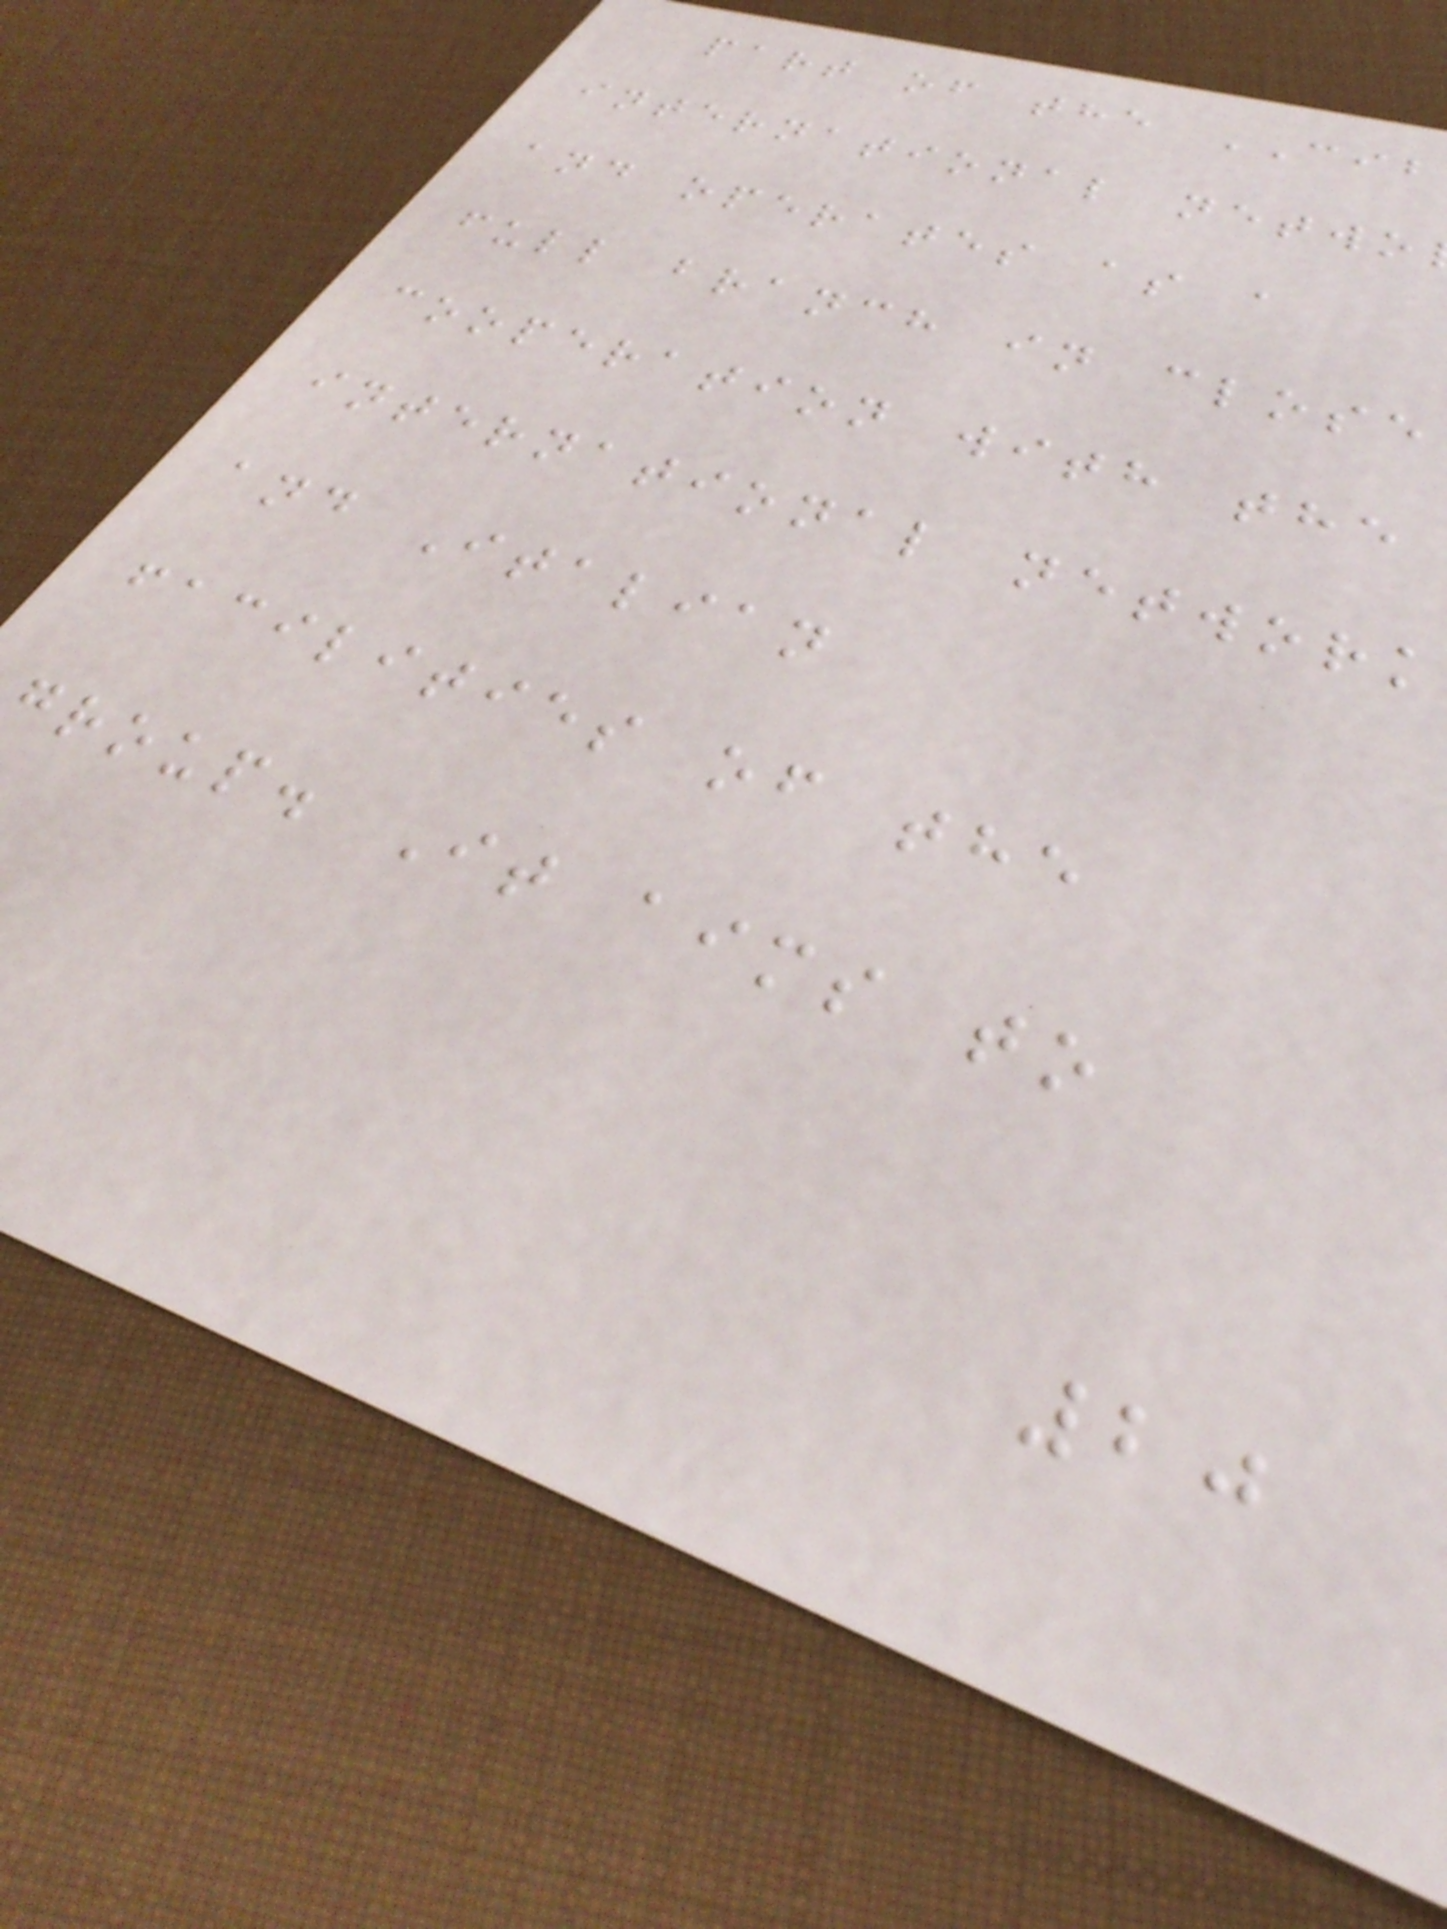part of the CIB
international netwo
and operates as a
full branch in close
cooperation with the
international network
and Italian
facilities of the
group. It aims to
20
